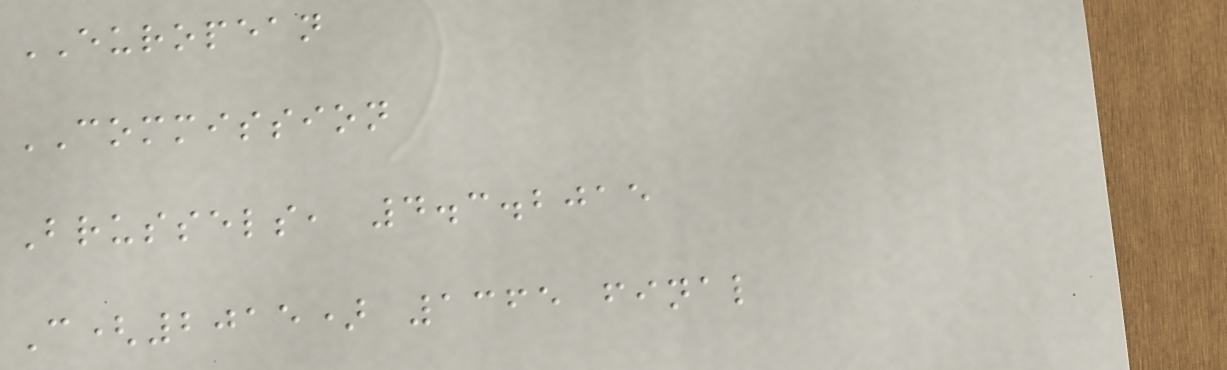EUROPEAN
COMMISSION
Brussels, 4.3.2015
C(2015) 1365 final
